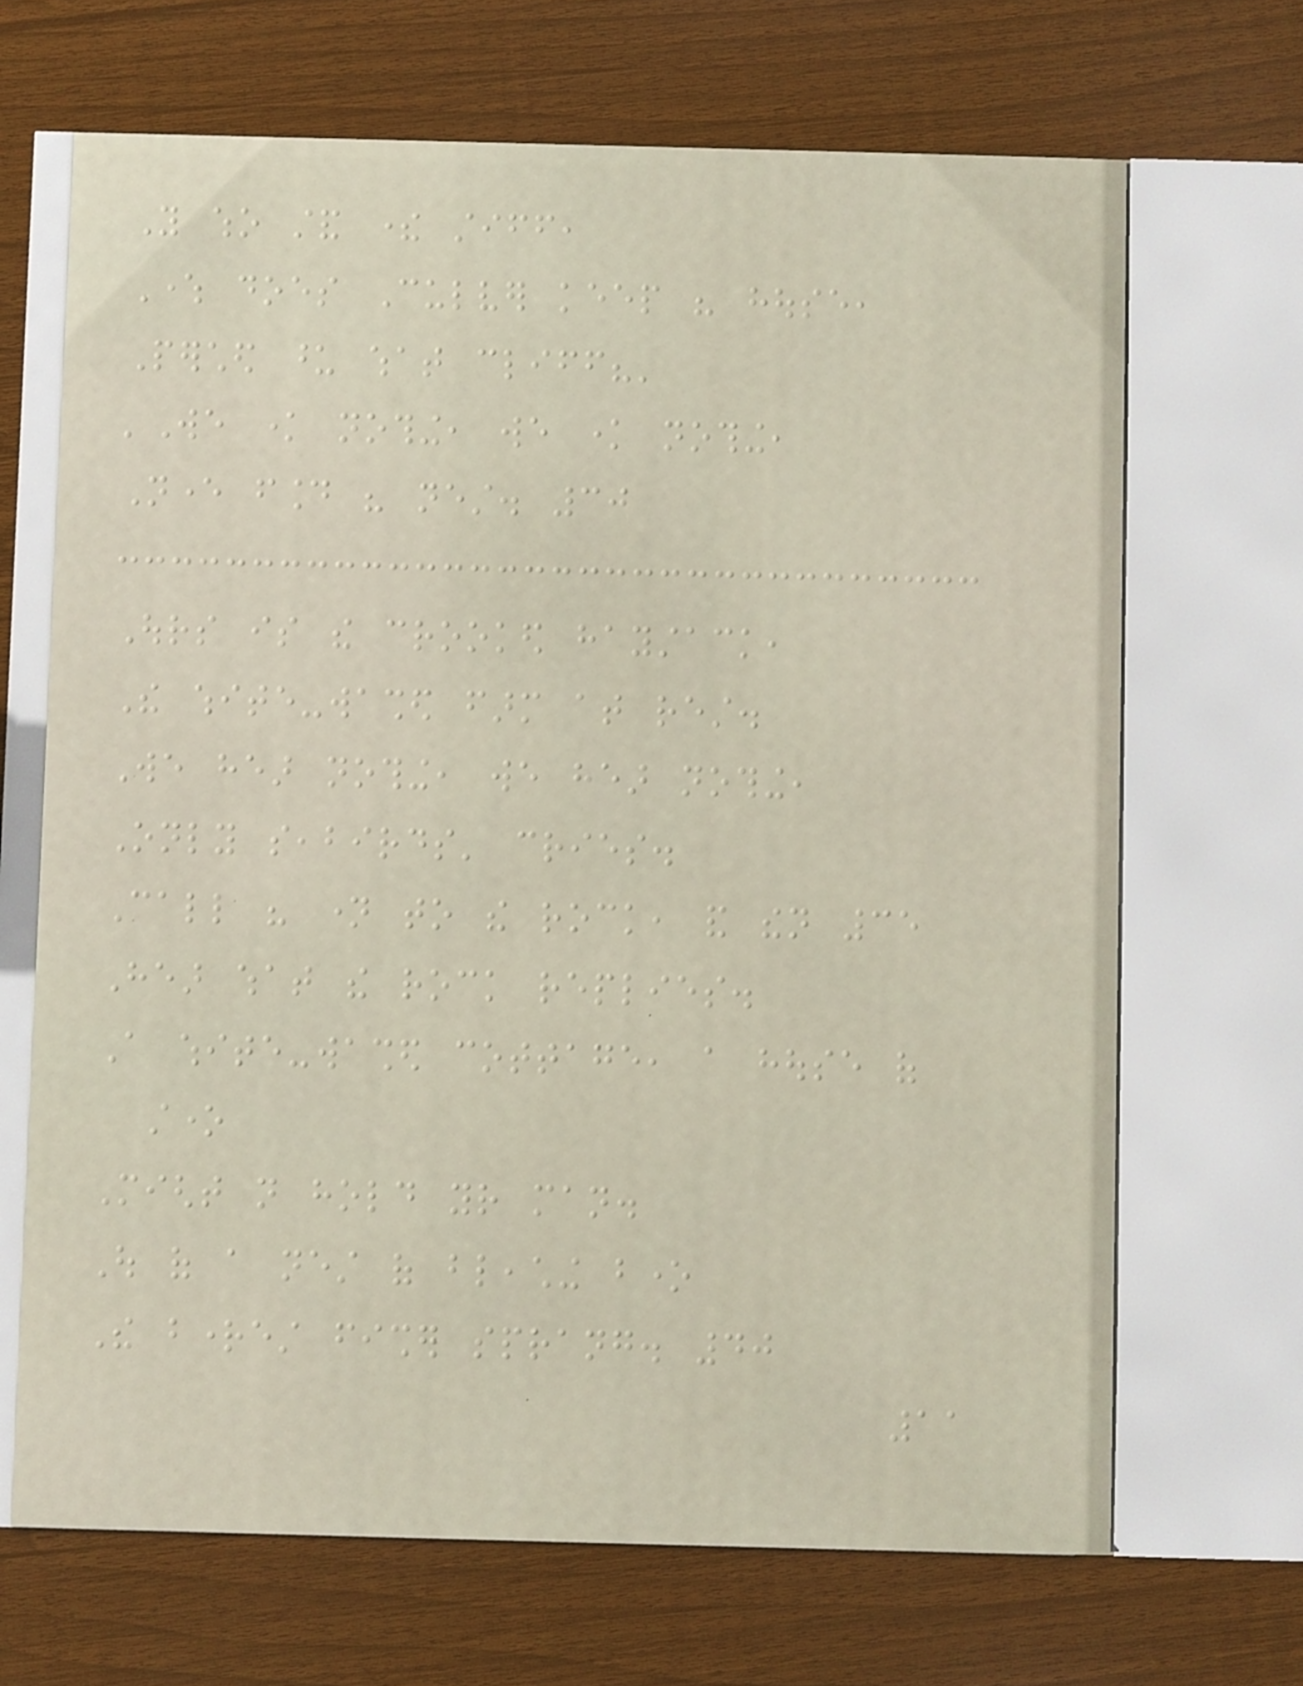You who stand there stiff,
Where does Culver keep his house,
Perched upon what cliff?'
'We know nothing, we know nothing,
Never found his nest. 30
Ours is the crooked haystack,
The white-washed farm at rest.
We hear nothing, we hear nothing,
Only seabirds' cries.
Call his name to the rock, and then 35
Hear what the rock replies.
A white-washed cottage, a house of
stone
Might not hold your man.
Out of a nest of bleaching bone
The brightest fisher sprang. 40
11
